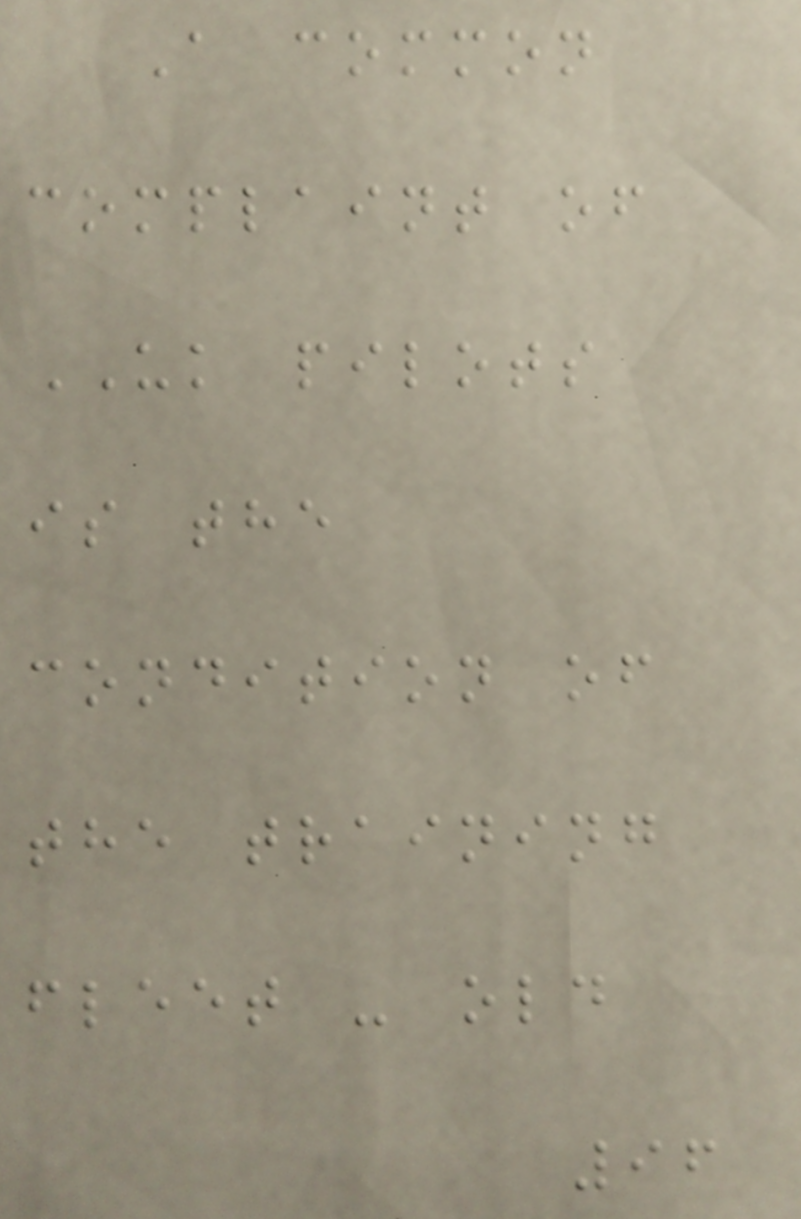A common
complaint of
UK pilots
is the
condition of
the training
fleet - old
96
